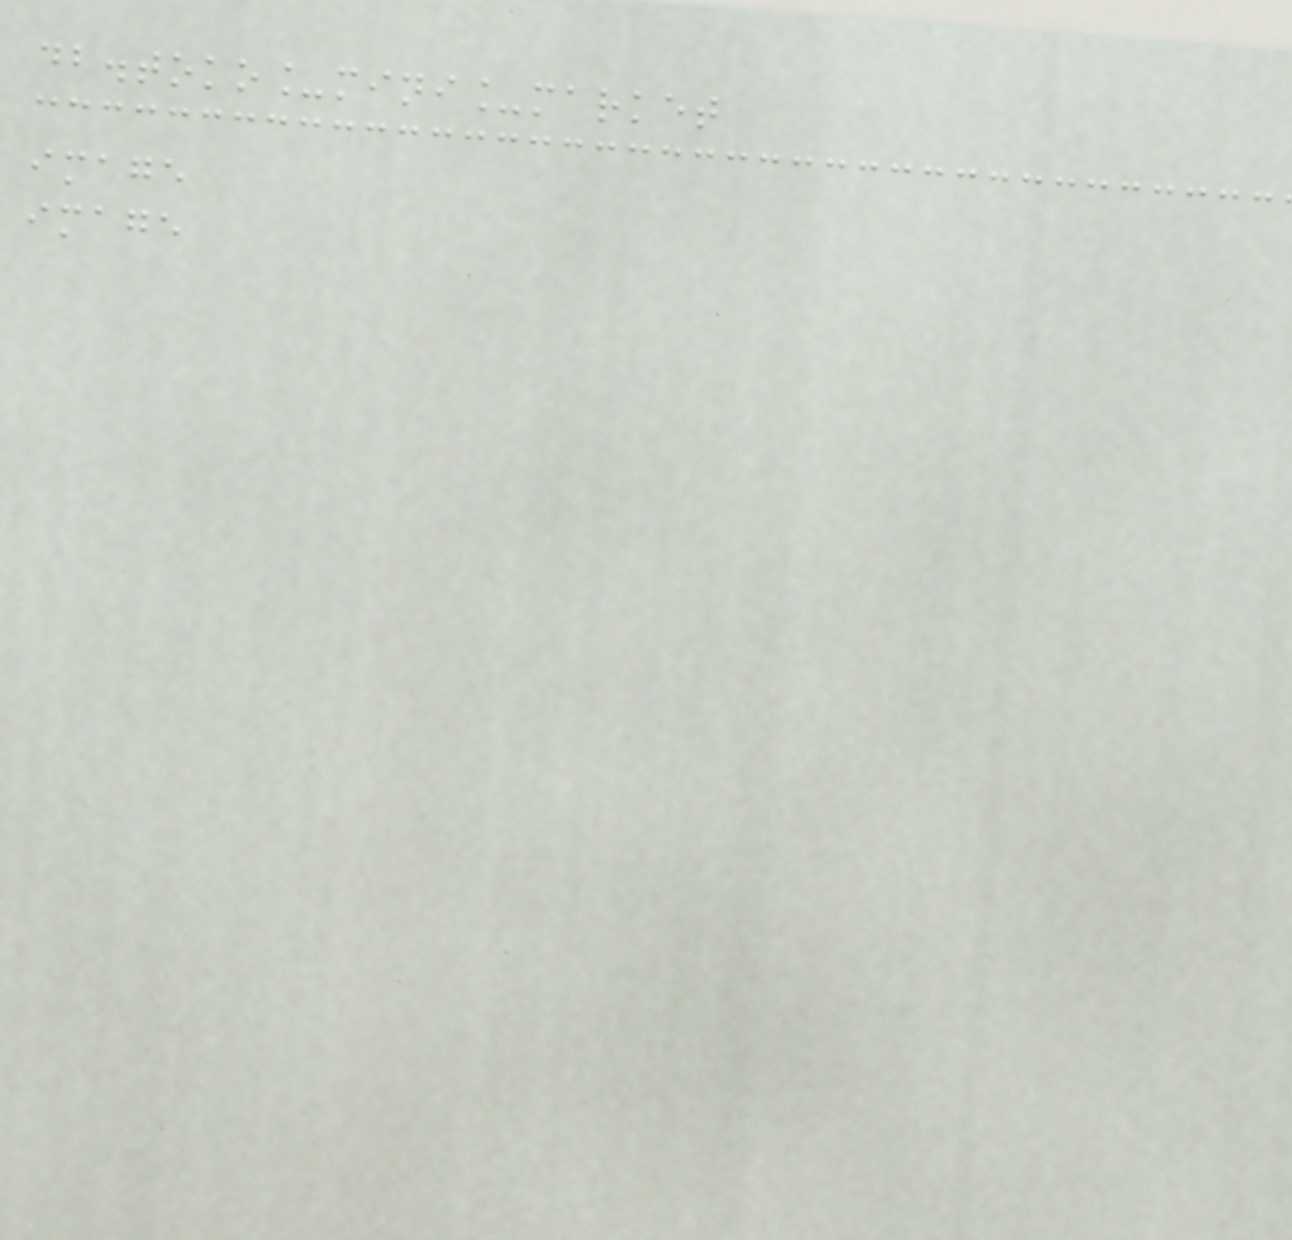db.toko_mini_market
image
image
